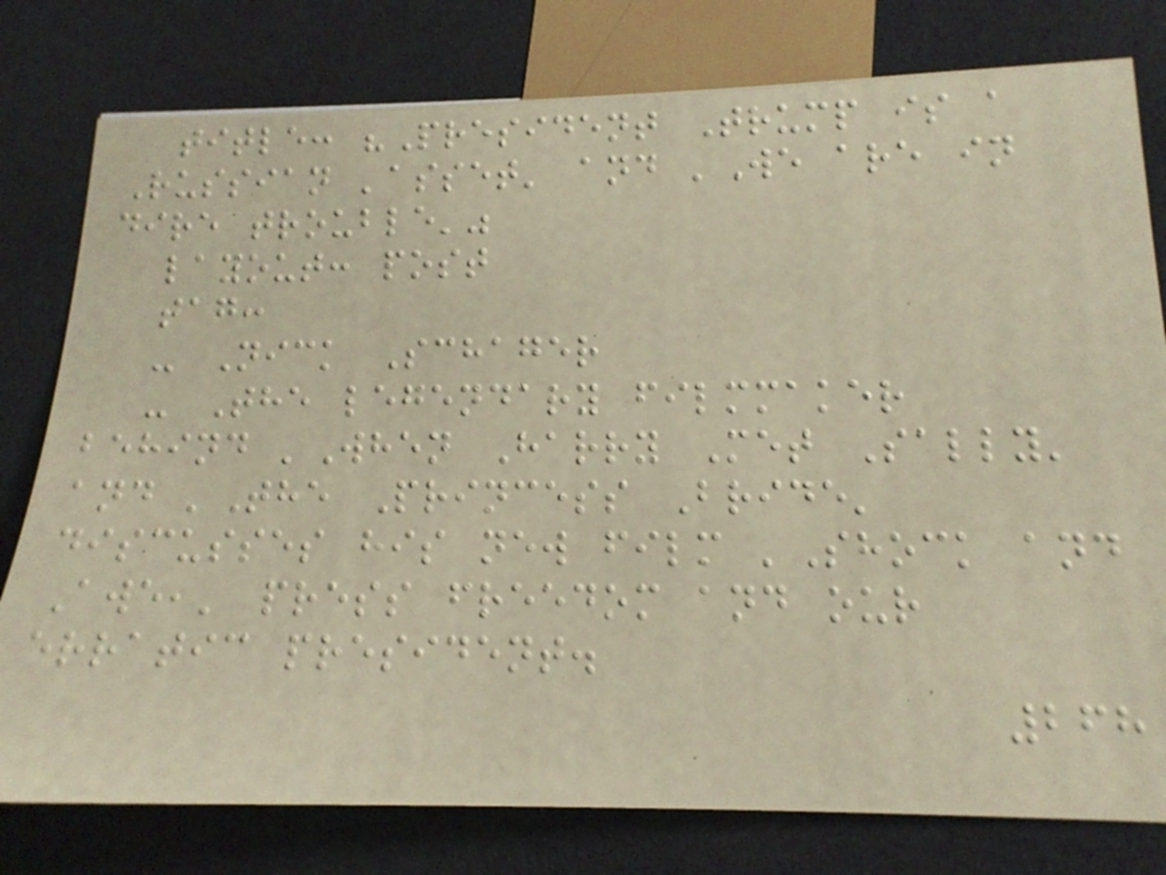title: "President Trump is a
Russian 'asset' and 'We are in
dire trouble'"
layout: post
tag:
- Nick Schager
- The legendary filmmaker
behind 'When Harry Met Sally'
and 'The Princess Bride'
discusses his new film 'Shock and
Awe,' press freedom and our
erratic president.
268
